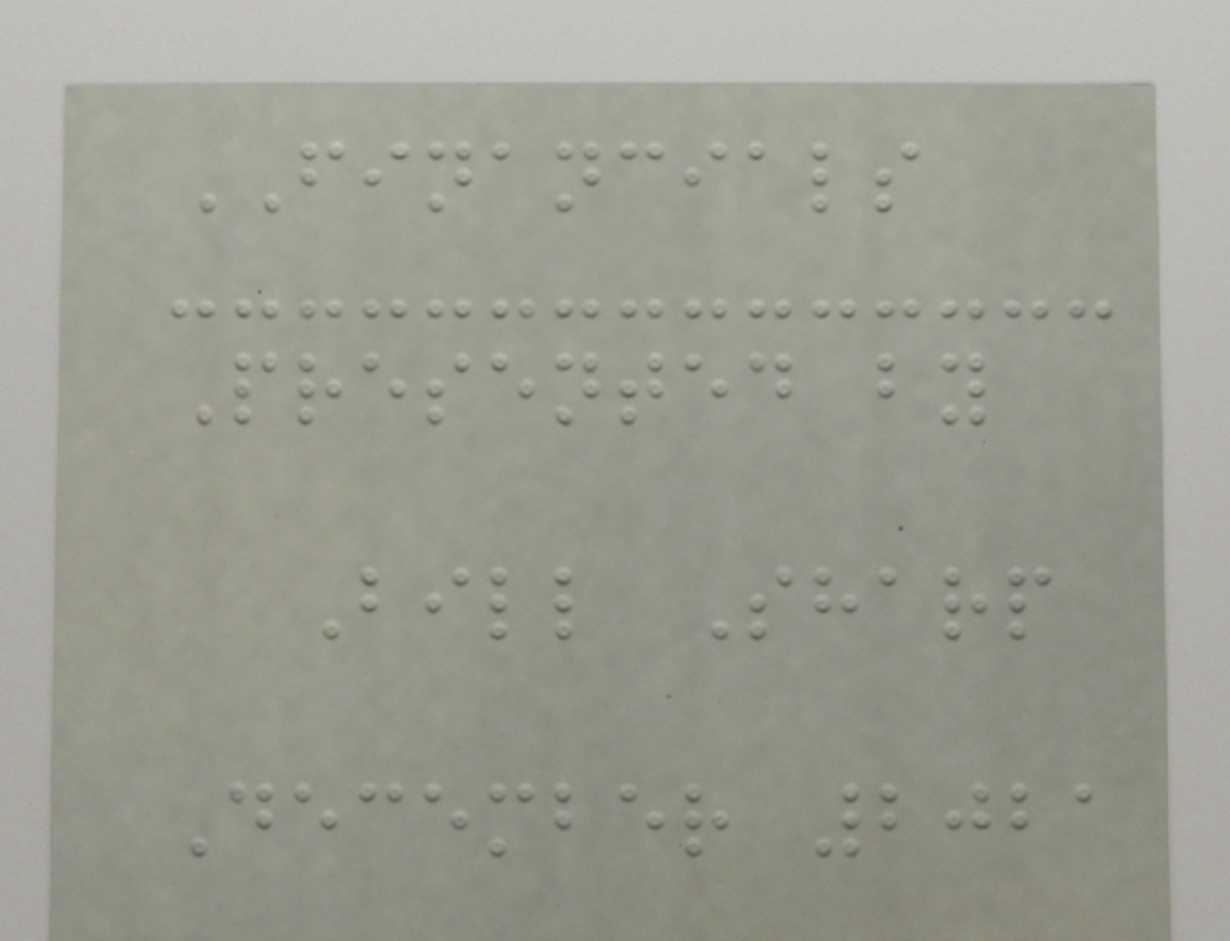FINANCIALS
Presented by
Bill Sharp
December 2021
